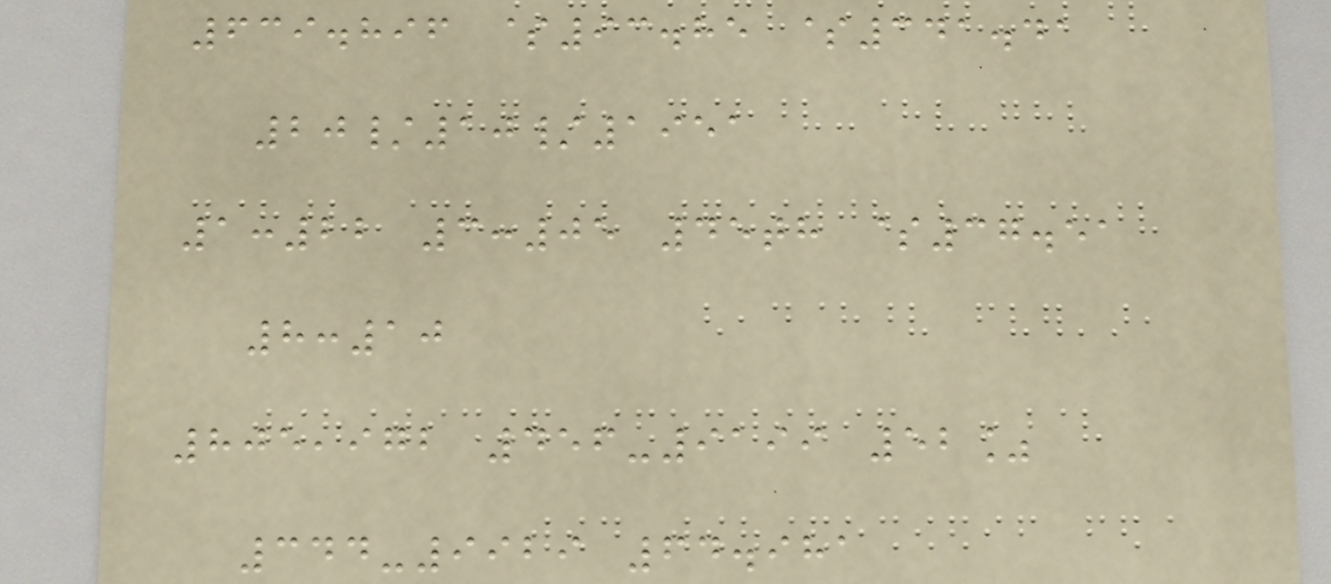639.896 $93.85 $341.41
20/10/1951
1:22 3:05 45th $37.51
8:10
805,972 456-9199 52%
344-9929 64.981
